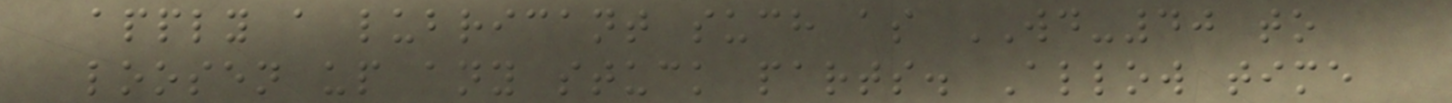apply a lubricant such as WD-40 to
loosen up any stuck parts. Allow time
